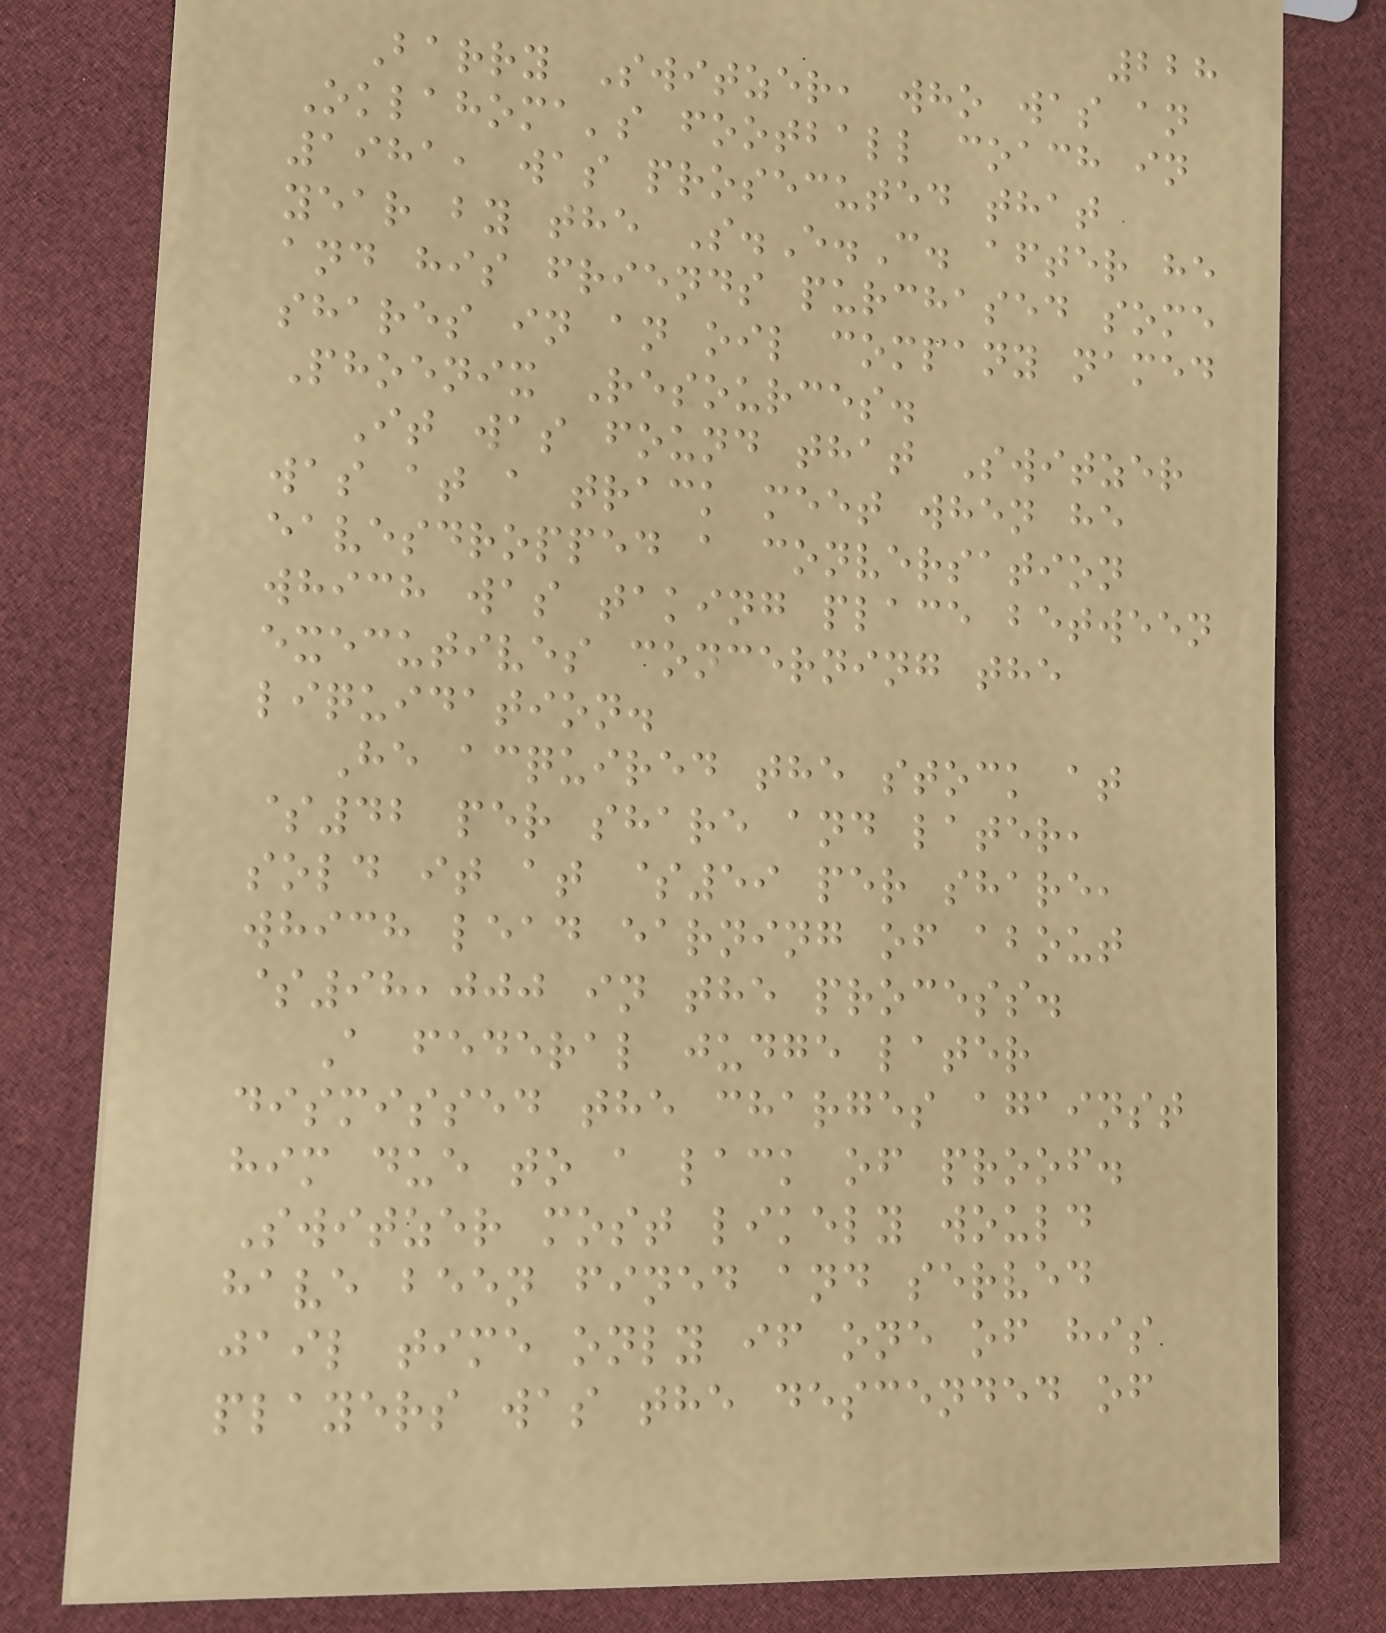228
Barry Switzer, who was an
Oklahoma's football coach in
1981, was prosecuted that
year by the S.E.C. after he
and his friends purchased some
shares in an oil company named
Phoenix Resources.
It was found that Switzer
was at a track meet when he
eavesdropped a conversation
which was taking place between
executives concerning the
liquidation.
He acquired the stock at
$42 per share and later,
sold it at $59 per share,
which lead earning of about
$98,000 in the process.
A federal judge later
dismissed the charges against
him due to a lack of proof.
Switzer most likely would
have been fined and served
jail time only if one of his
players was the descended of
